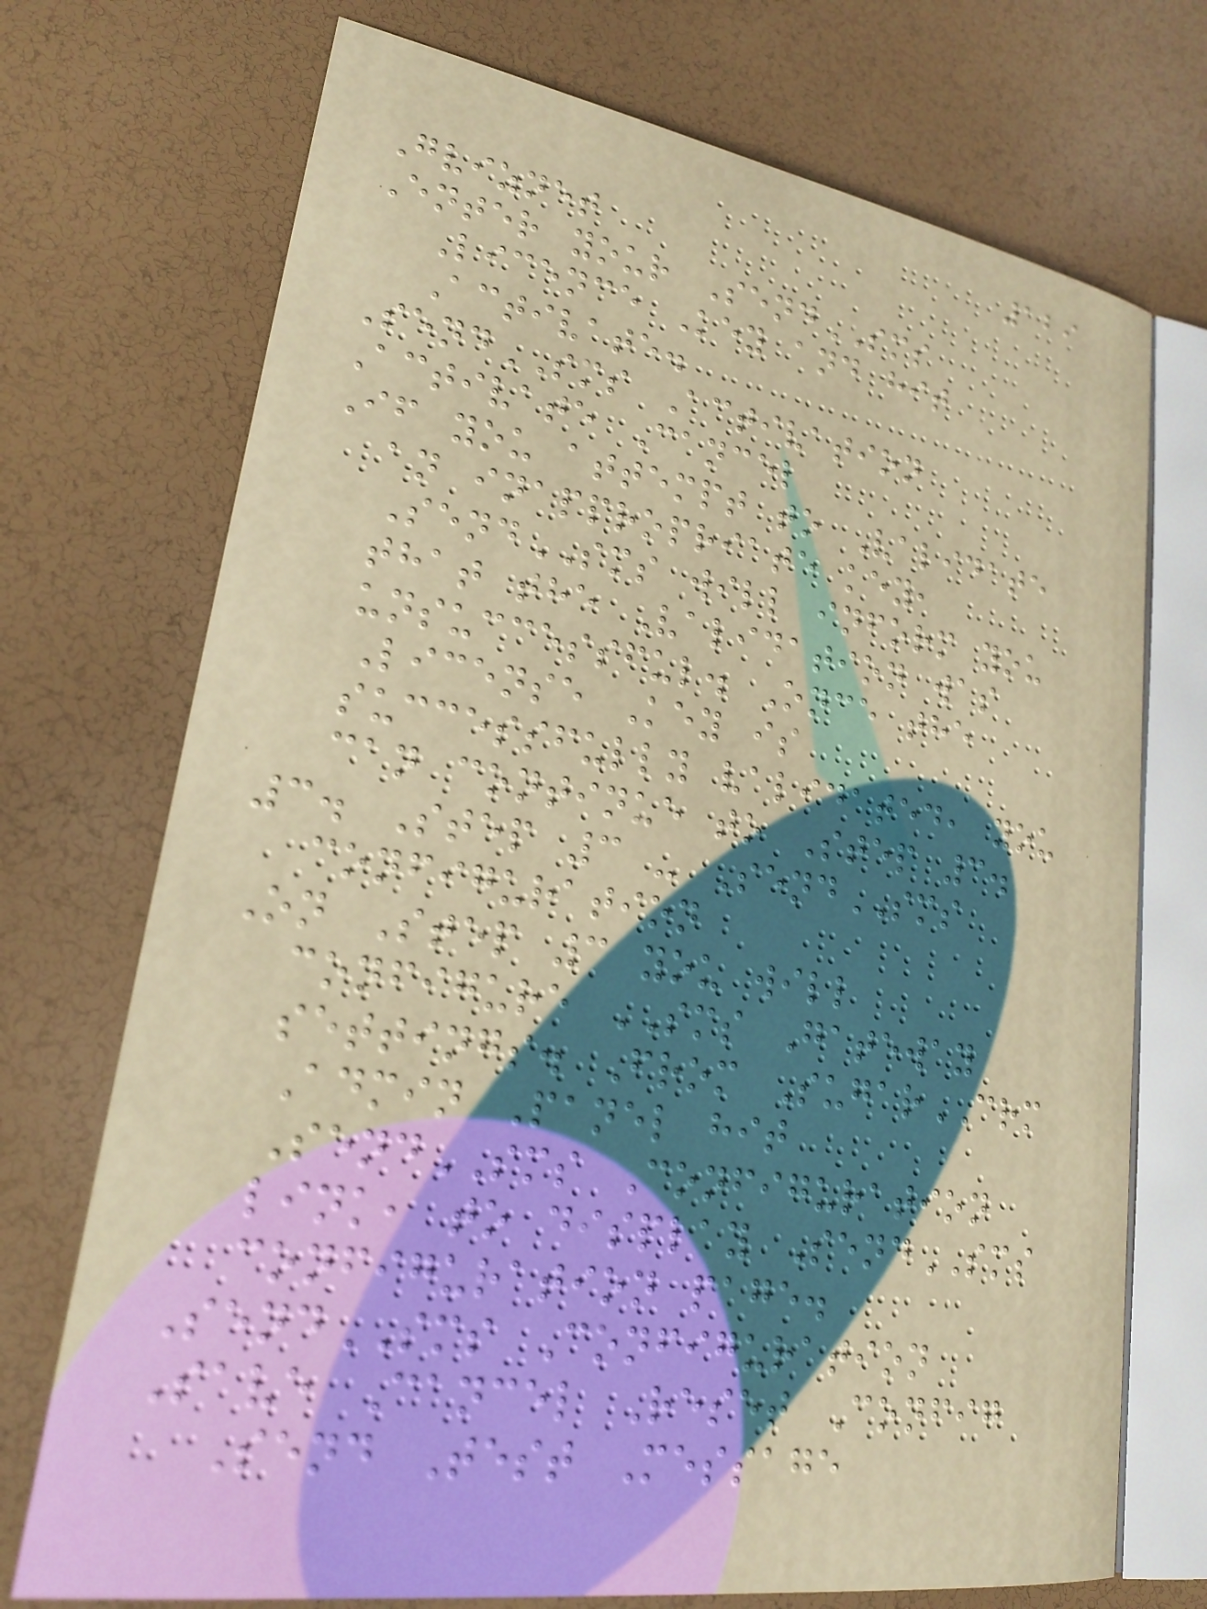129
Gviznet
Enter your SendSMS
Licence Key and hit
Activate.
SendSMS Activation
Activate Cancel
If you attempt to Validate
an inappropriate key,
SendSMS will inform you
that the Validation was
unsuccessful. Once the
License Key is
successfully validated, you
can continue to Step 3.
3. Step 3 - SendSMS
configuration
On Step 3 you will
configure SMS Gateway
settings. From SugarCRM
Admin Panel hit
SendSMS Configuration
link, to display SendSMS
configuration page.
SendSMS Configuration
Save Cancel Reset Config
Send Test Message
